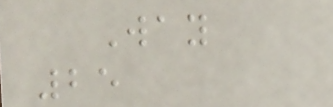Way
25
